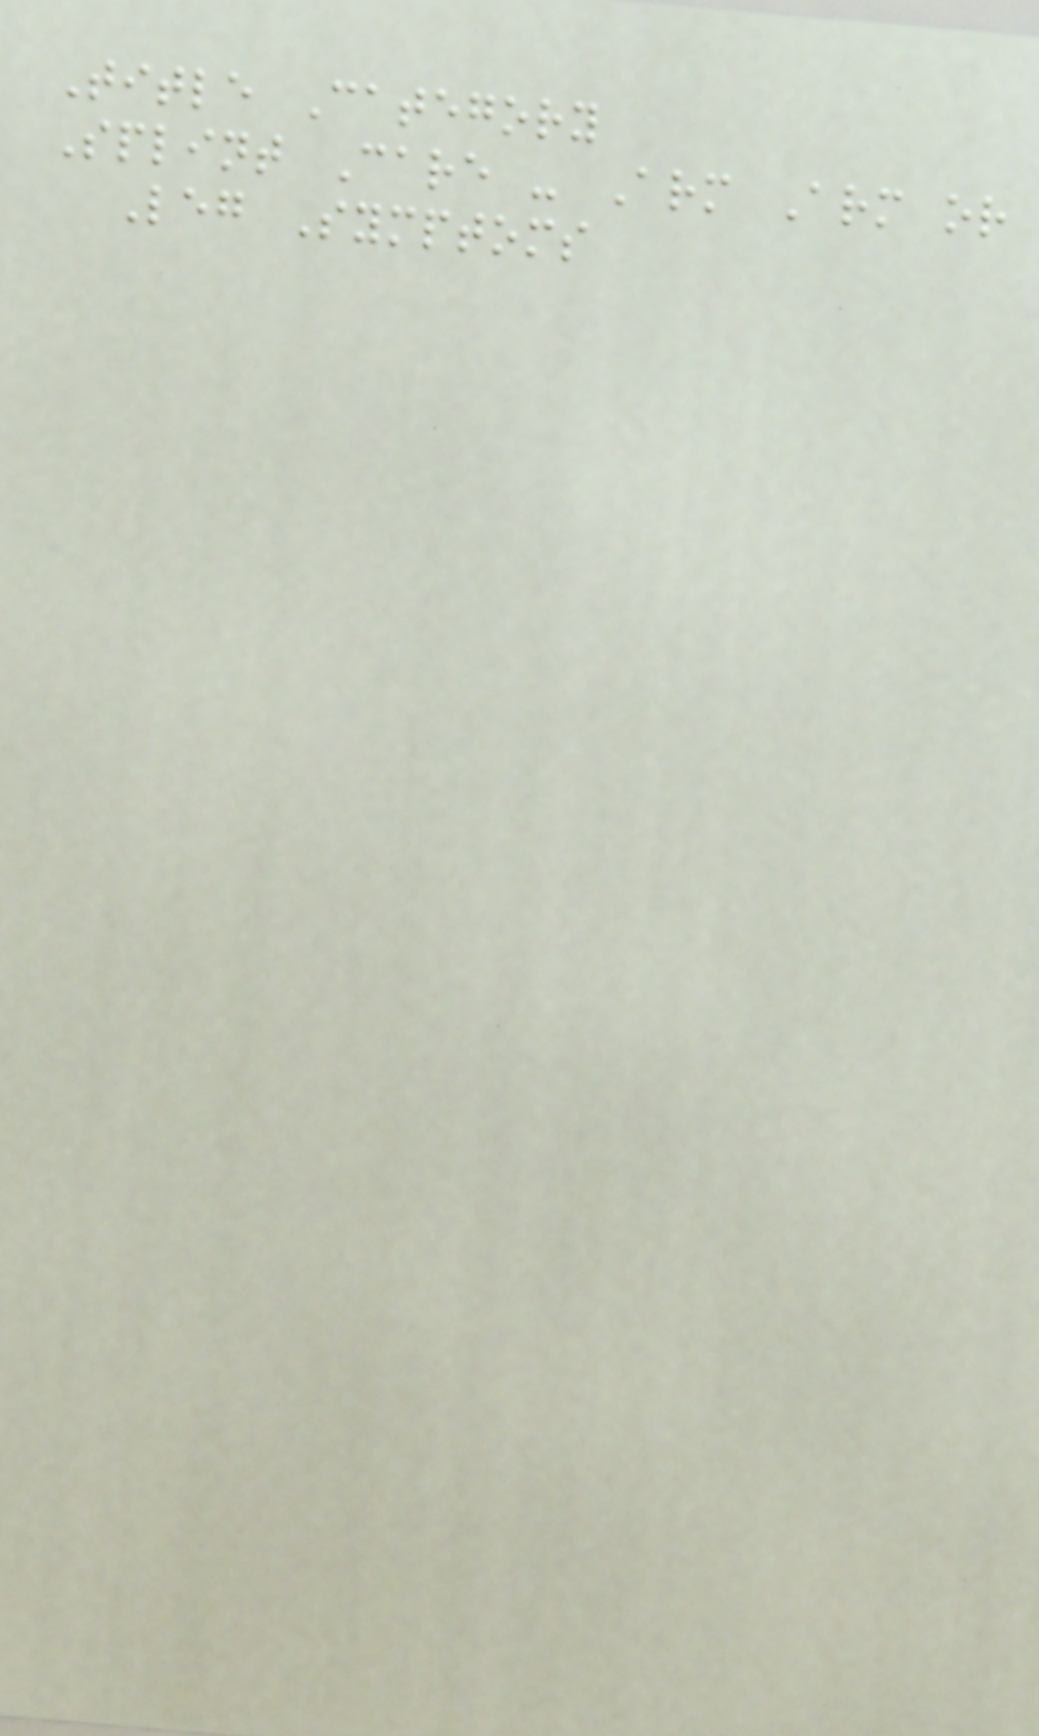Title Category
Splint Care - Arm Arm or
Leg Symptoms
